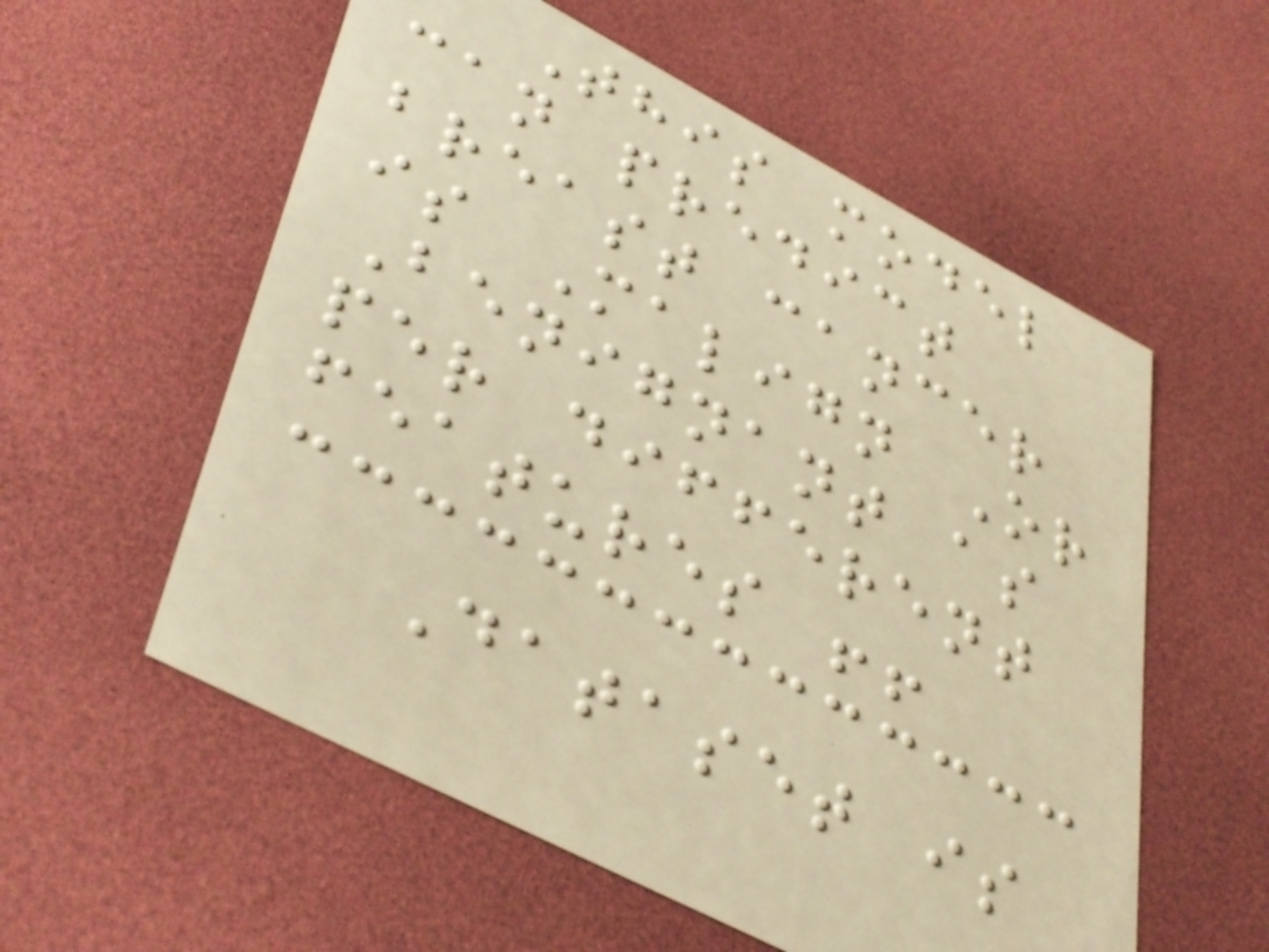This model
can predict
breast cancer
is Malign Or
Benignant as
per different
features !!
Dataset is
